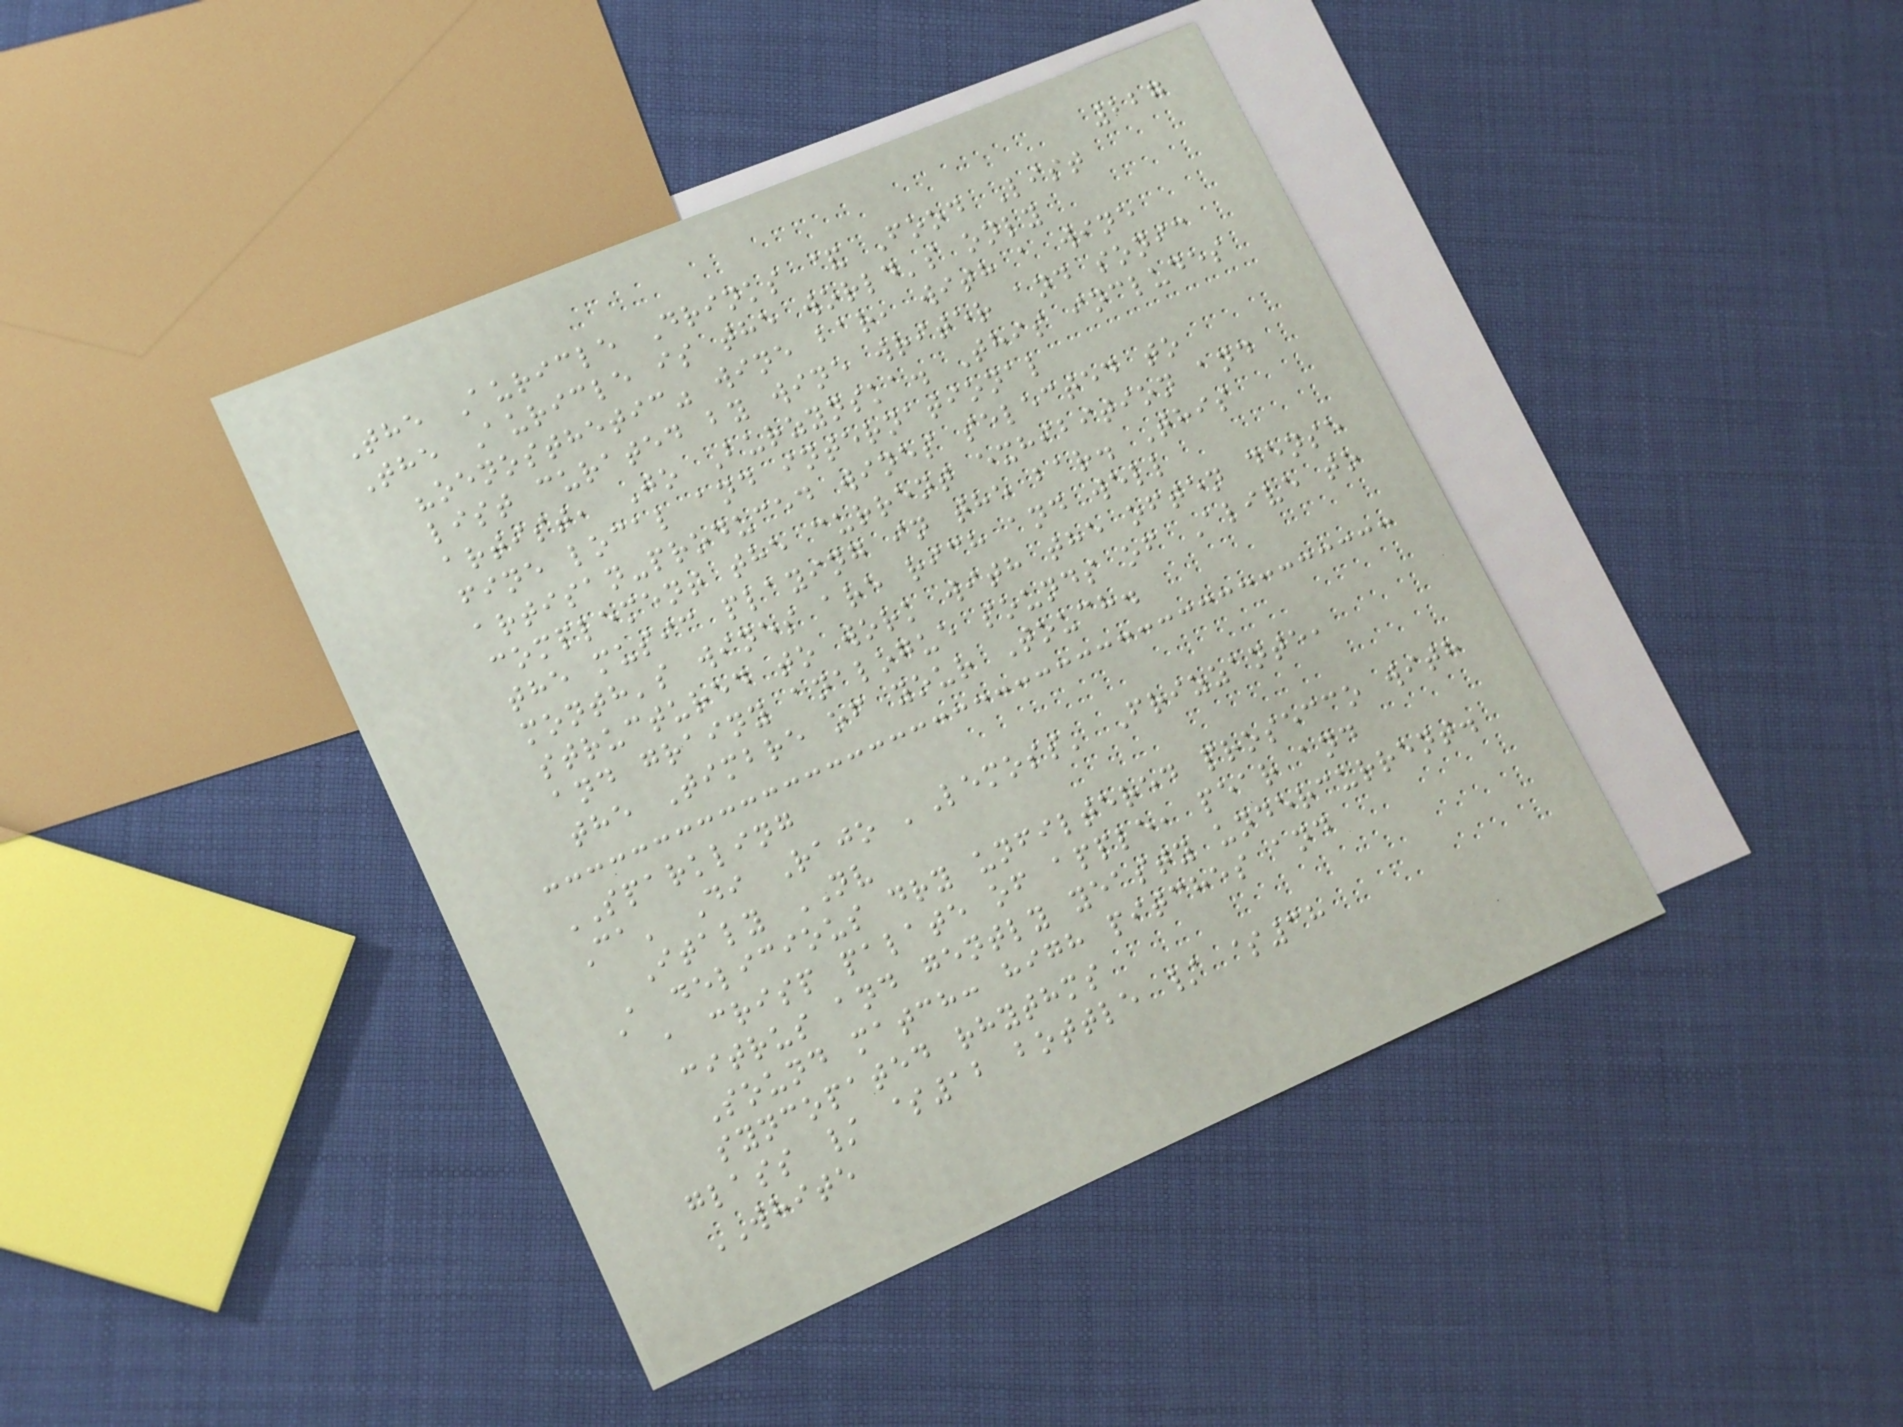227
The Auricle Drinks & Food List
The Auricle is the world's only
"oenosthetic" wine bar, with a wine
list curated by wine writer and sonic
artist, Jo Burzynska. This includes
fine local and international
artisan-produced wines selected to
complement the current exhibition and
the music playing in the bar. This
month's wines are rich and well
structured to work with the often dense
and grainy analogue sounds of Alive to
the Timbre of your Touch.
SPARKLING
Ca' Di Rajo 'Lemoss' Frizzante,
Italy NV
A delicious dry unfiltered prosecco with
a crisp palate of apple, pear and
citrus and gently yeasty undercurrent.
Sound match: high pitches and
syncopated rhythms
glass / $12 bottle / $38
WHITE
